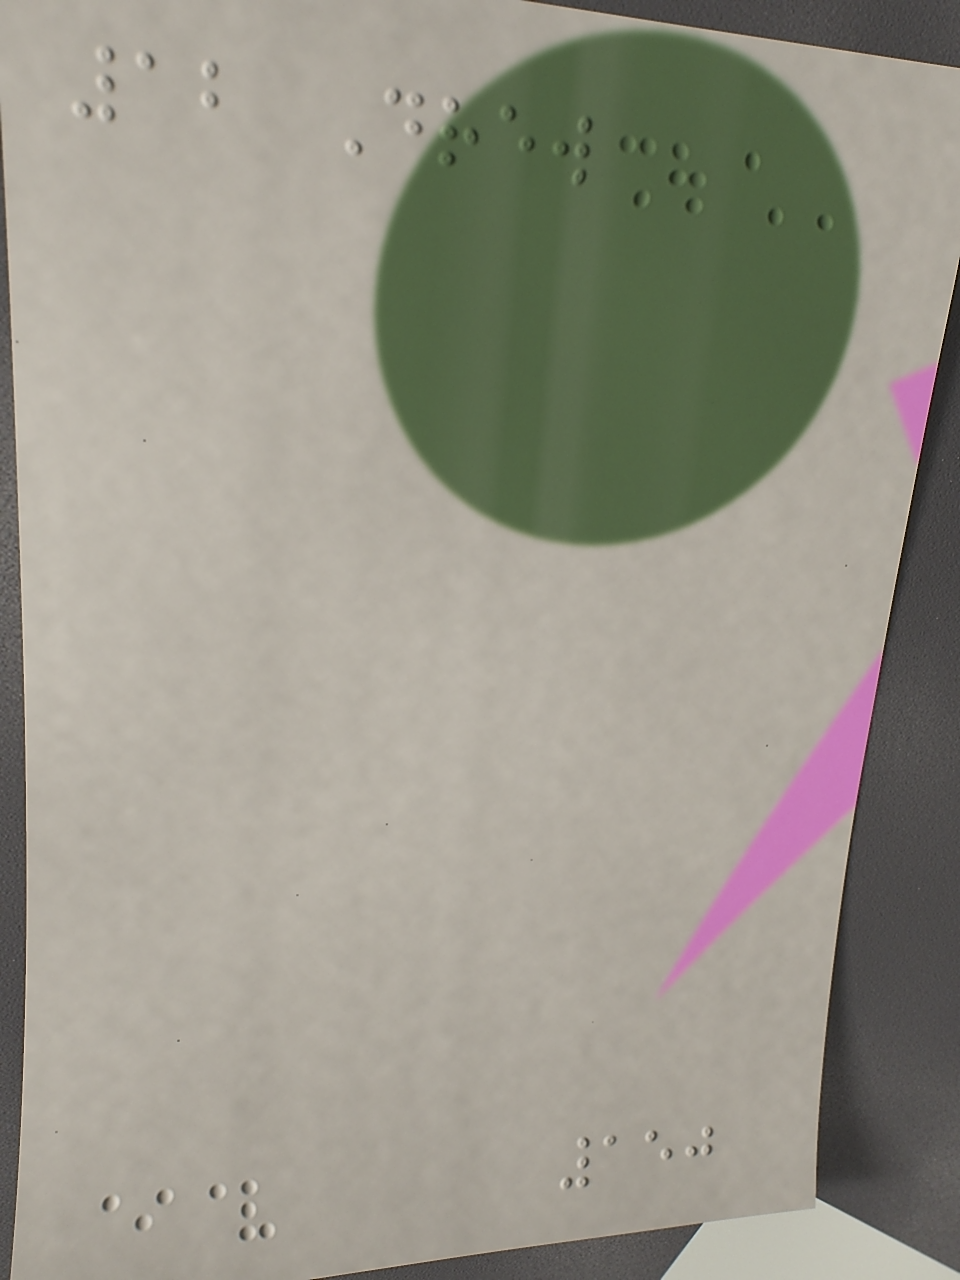12 Drew
150
